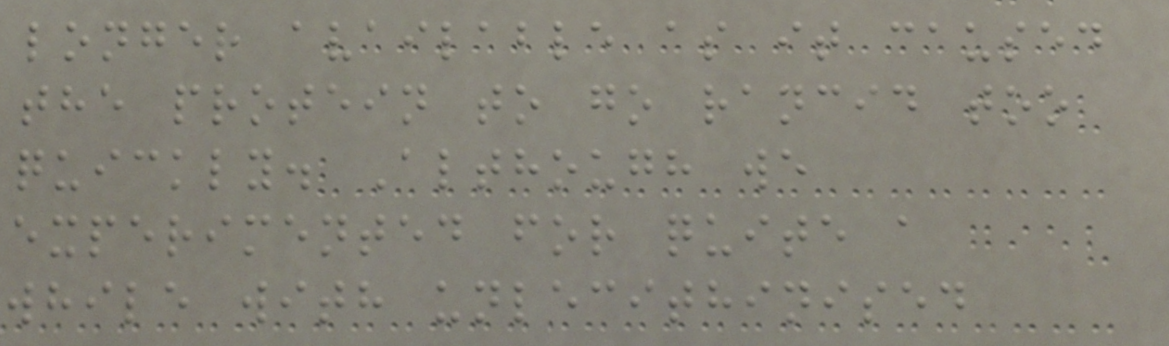longer available as it caused
the protein to go rancid too
quickly. Although we
experimented for quite a
while with unlecithinised
